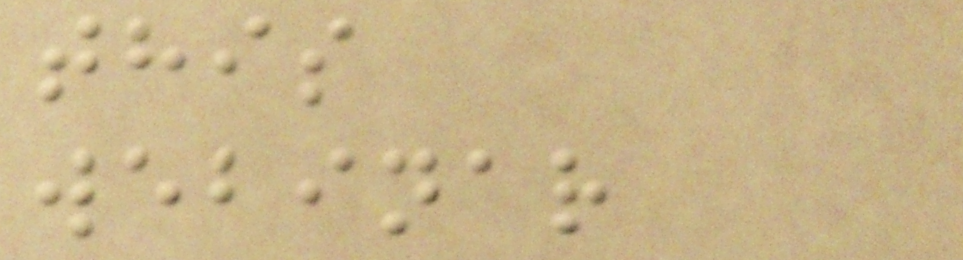this
webinar
